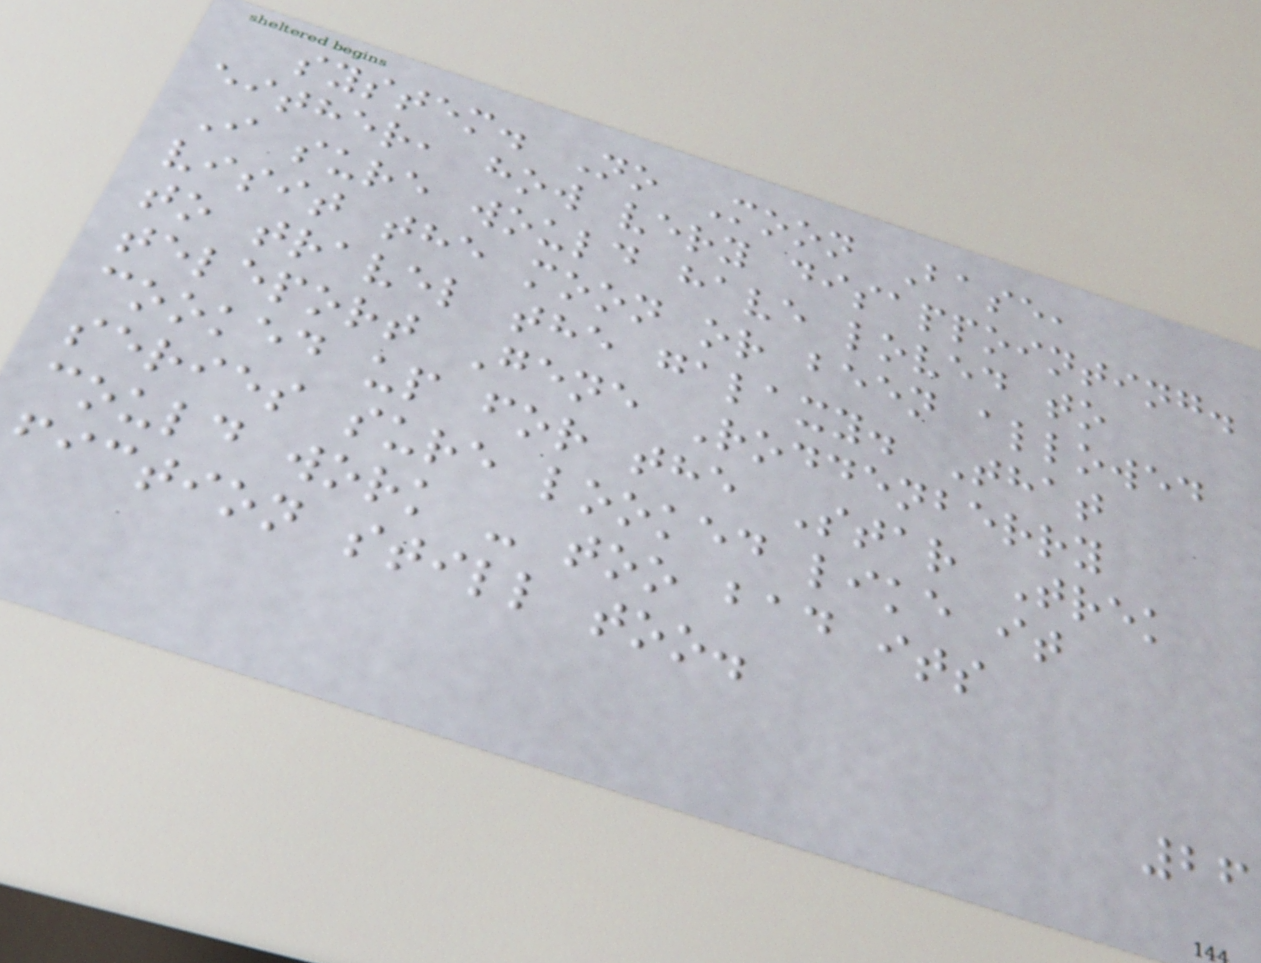system. No Moon Base,
either, how very disappointing.
I sure would have loved to
visit the moon or been allowed
to travel the galaxy. That
teleport Gene Roddenberry
cooked up for the Star Trek
series sure looked like it
could work - too bad its
fiction still too.
26
